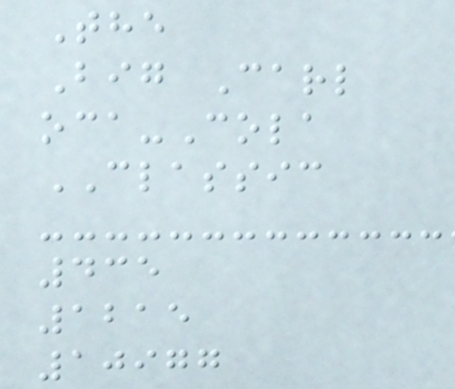The
Big Carl
oca-Cola
CLASSIC
435
1215
10977
